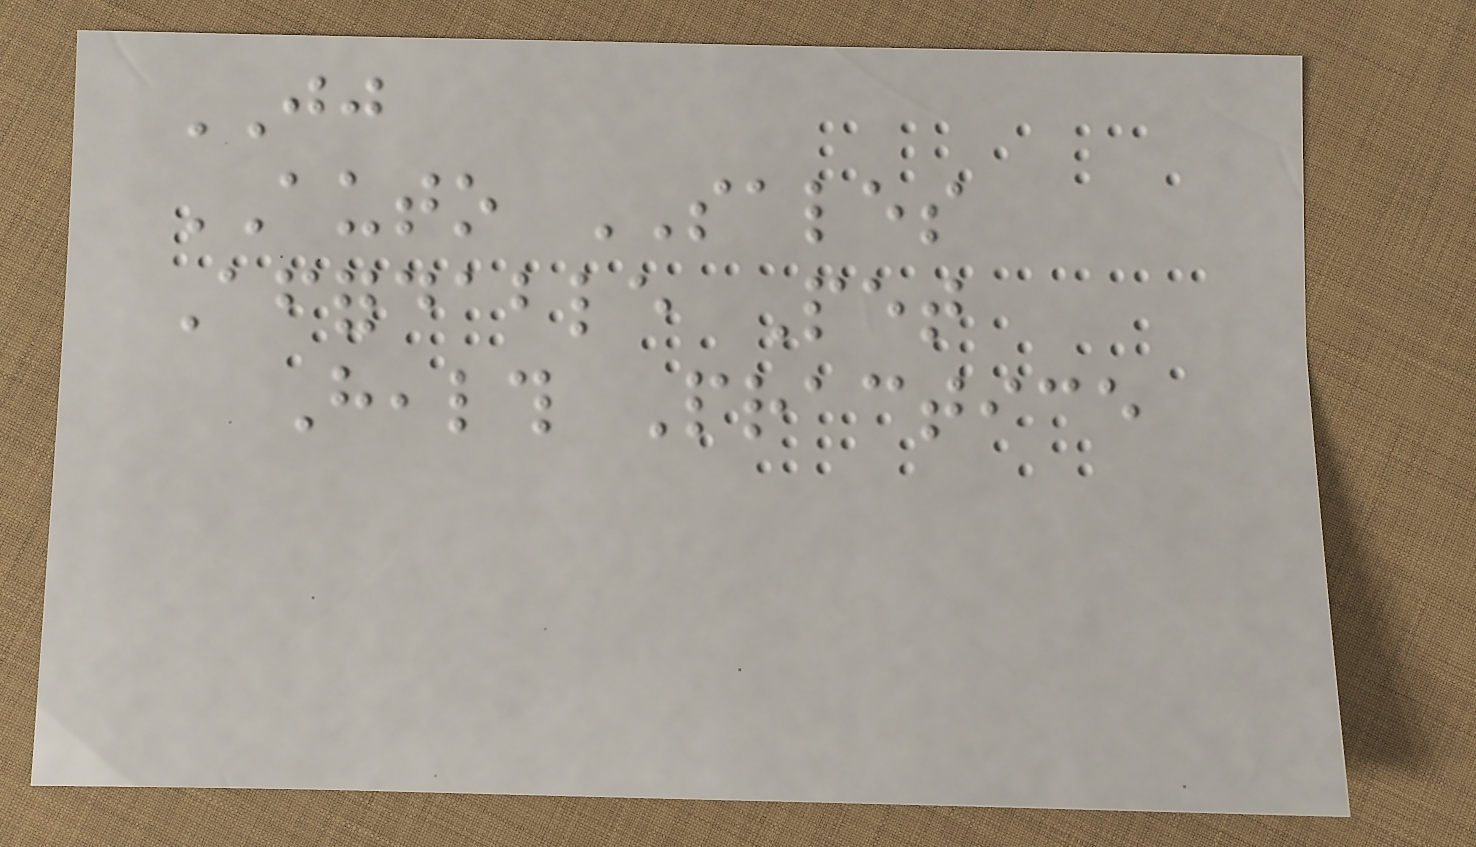JJ
AUTO SALES
Affordable Pet
Health Practice
